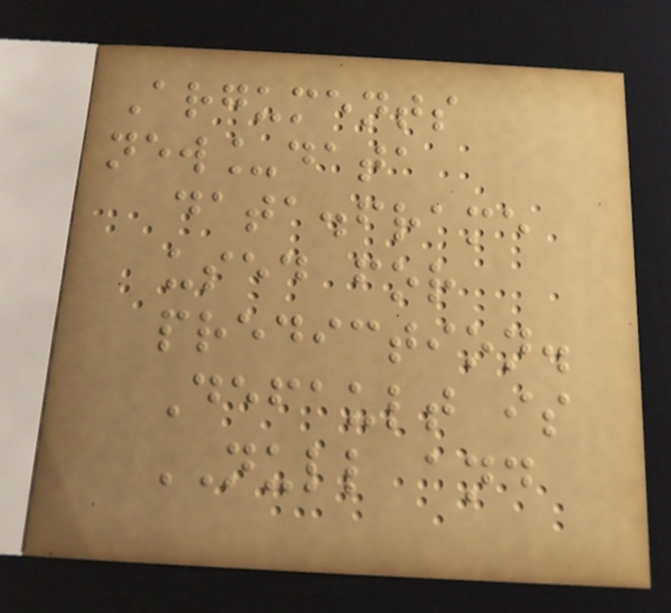Arguments
new_data
data.frame
used for
prediction.
Default is
NULL and
